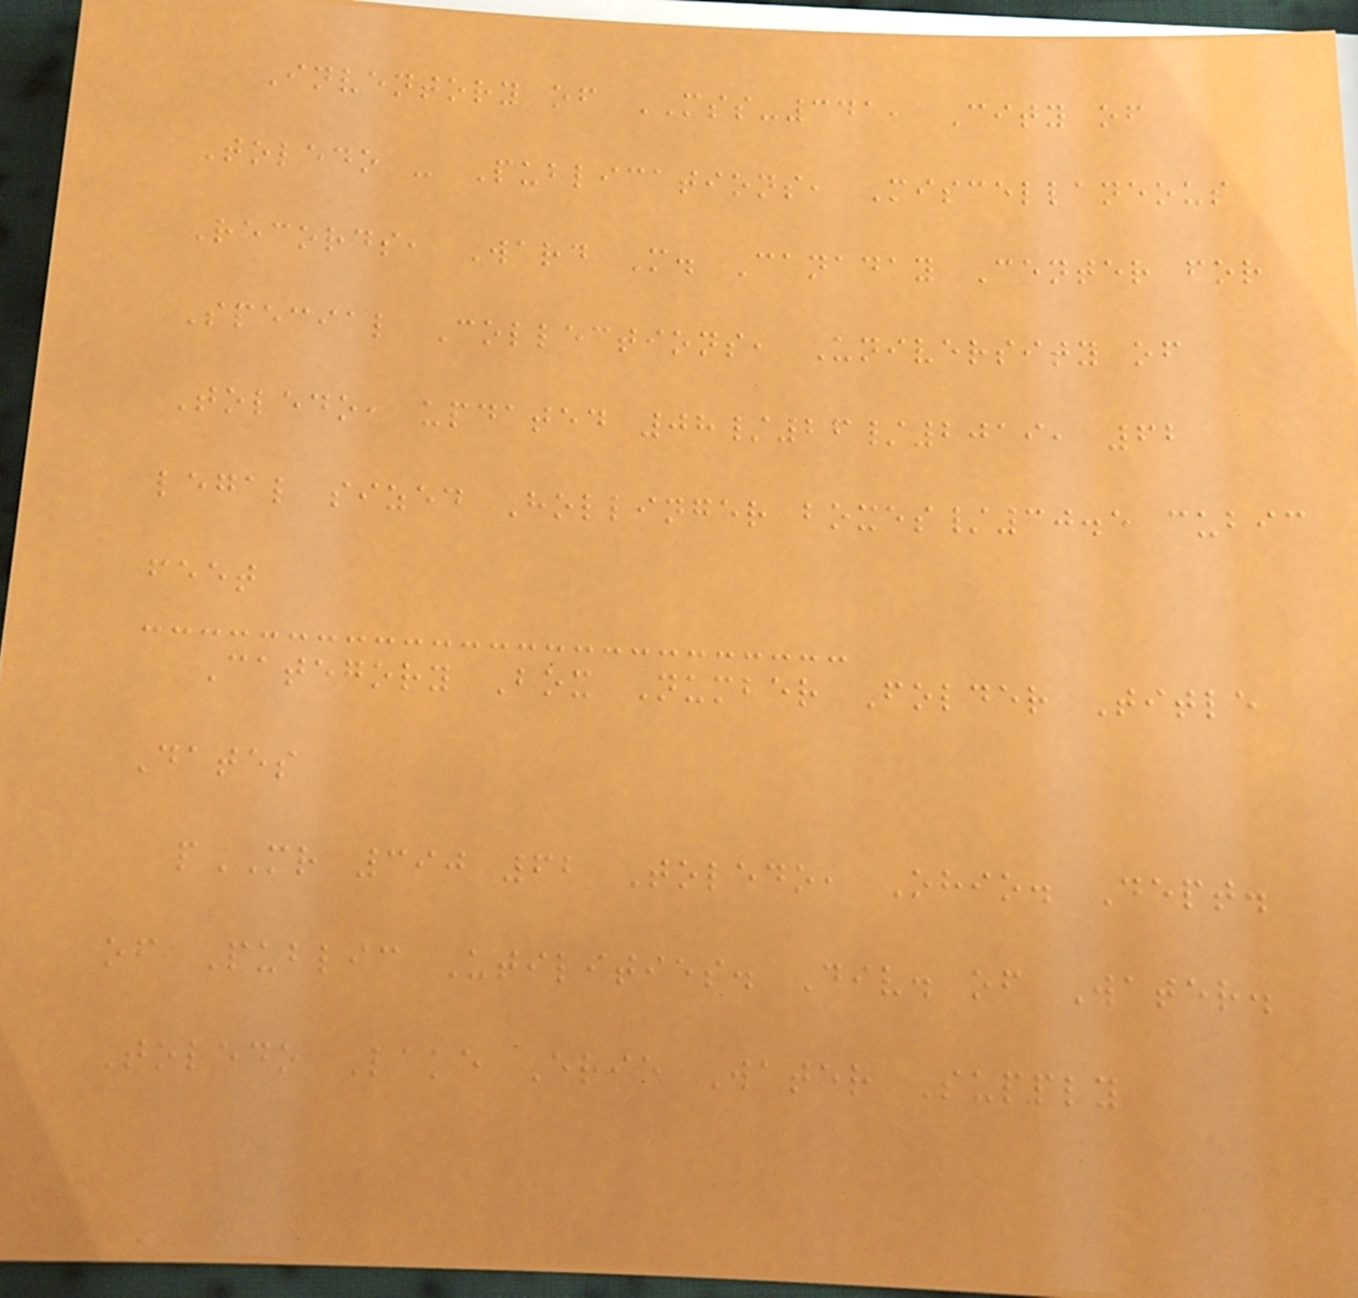Inventory of MSS-341, City of
Toledo - Publications, Miscellaneous
Records, Ward M. Canaday Center for
Special Collections, University of
Toledo, updated 08/26/2019, 62
legal sized Hollinger boxes/30.5 cubic
feet
Category Box Number Folder Title
Dates
pMR 390 62 Toledo, Ohio. Dept.
of Public Utilities. Div. of Water.
Toledo Lake Erie Water Supply
